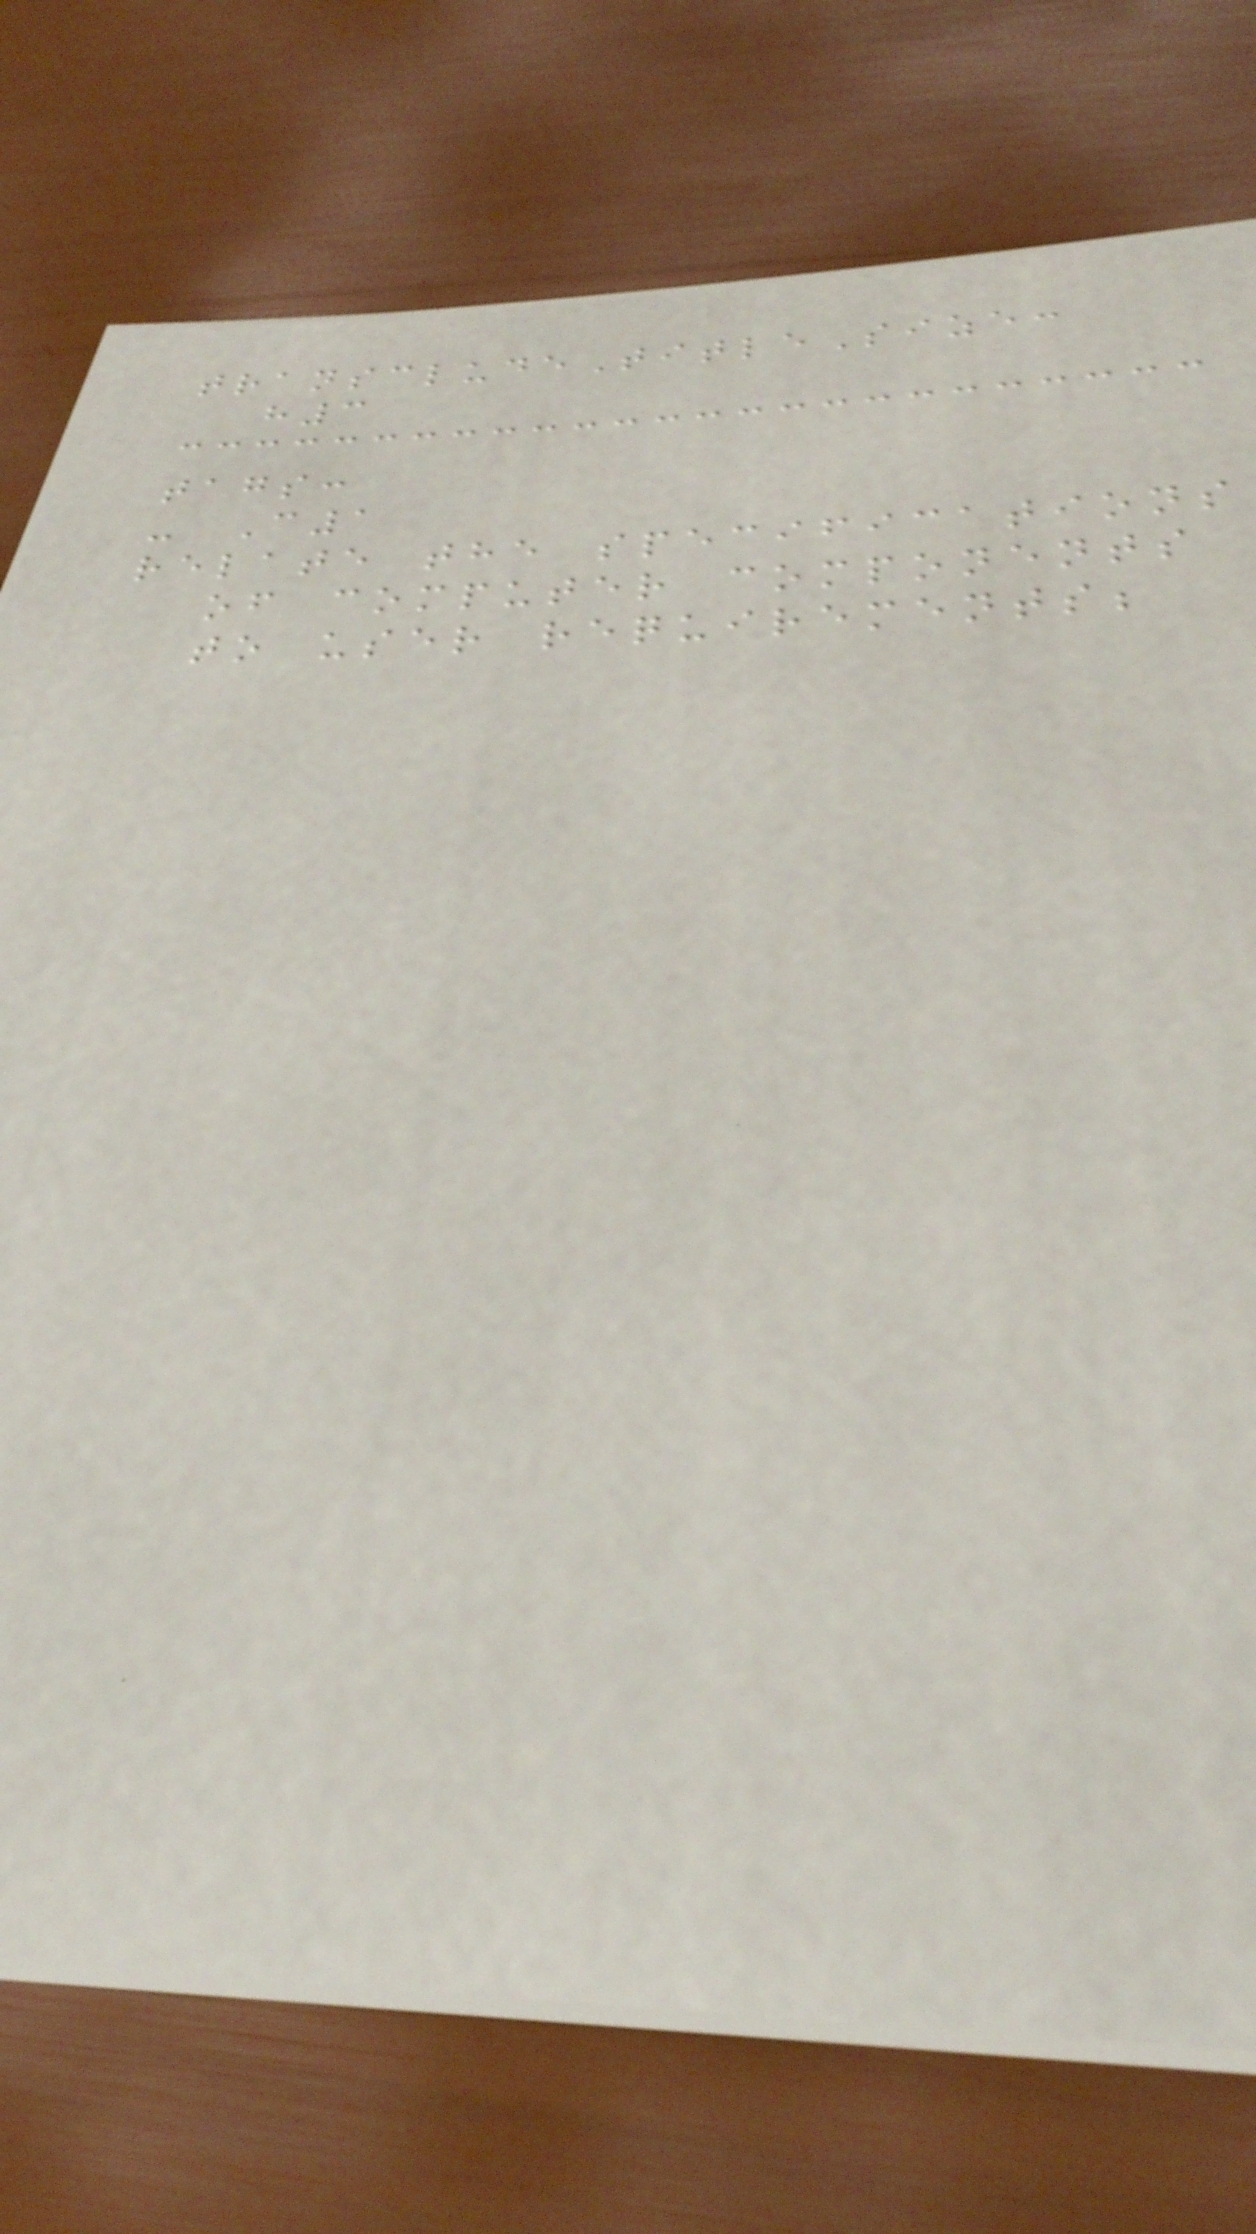transcludeTitleSize:
h3
tags:
- C1
relate the specifications
of computer components
to user requirements;
